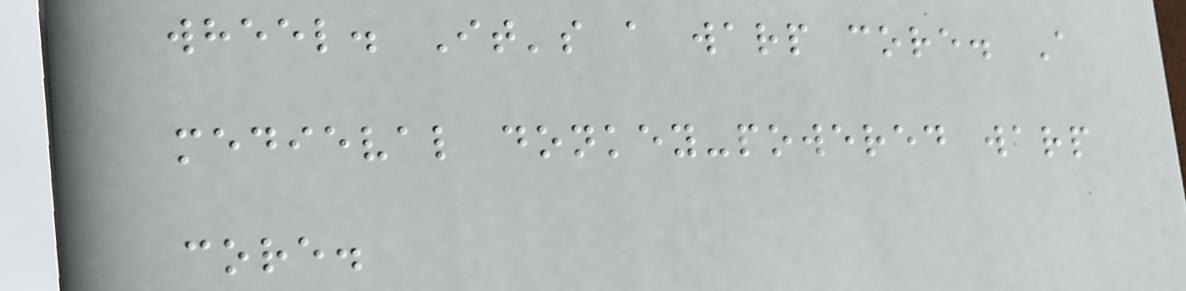wheel. It's a warp core. A
medieval donkey-powered warp
core.
